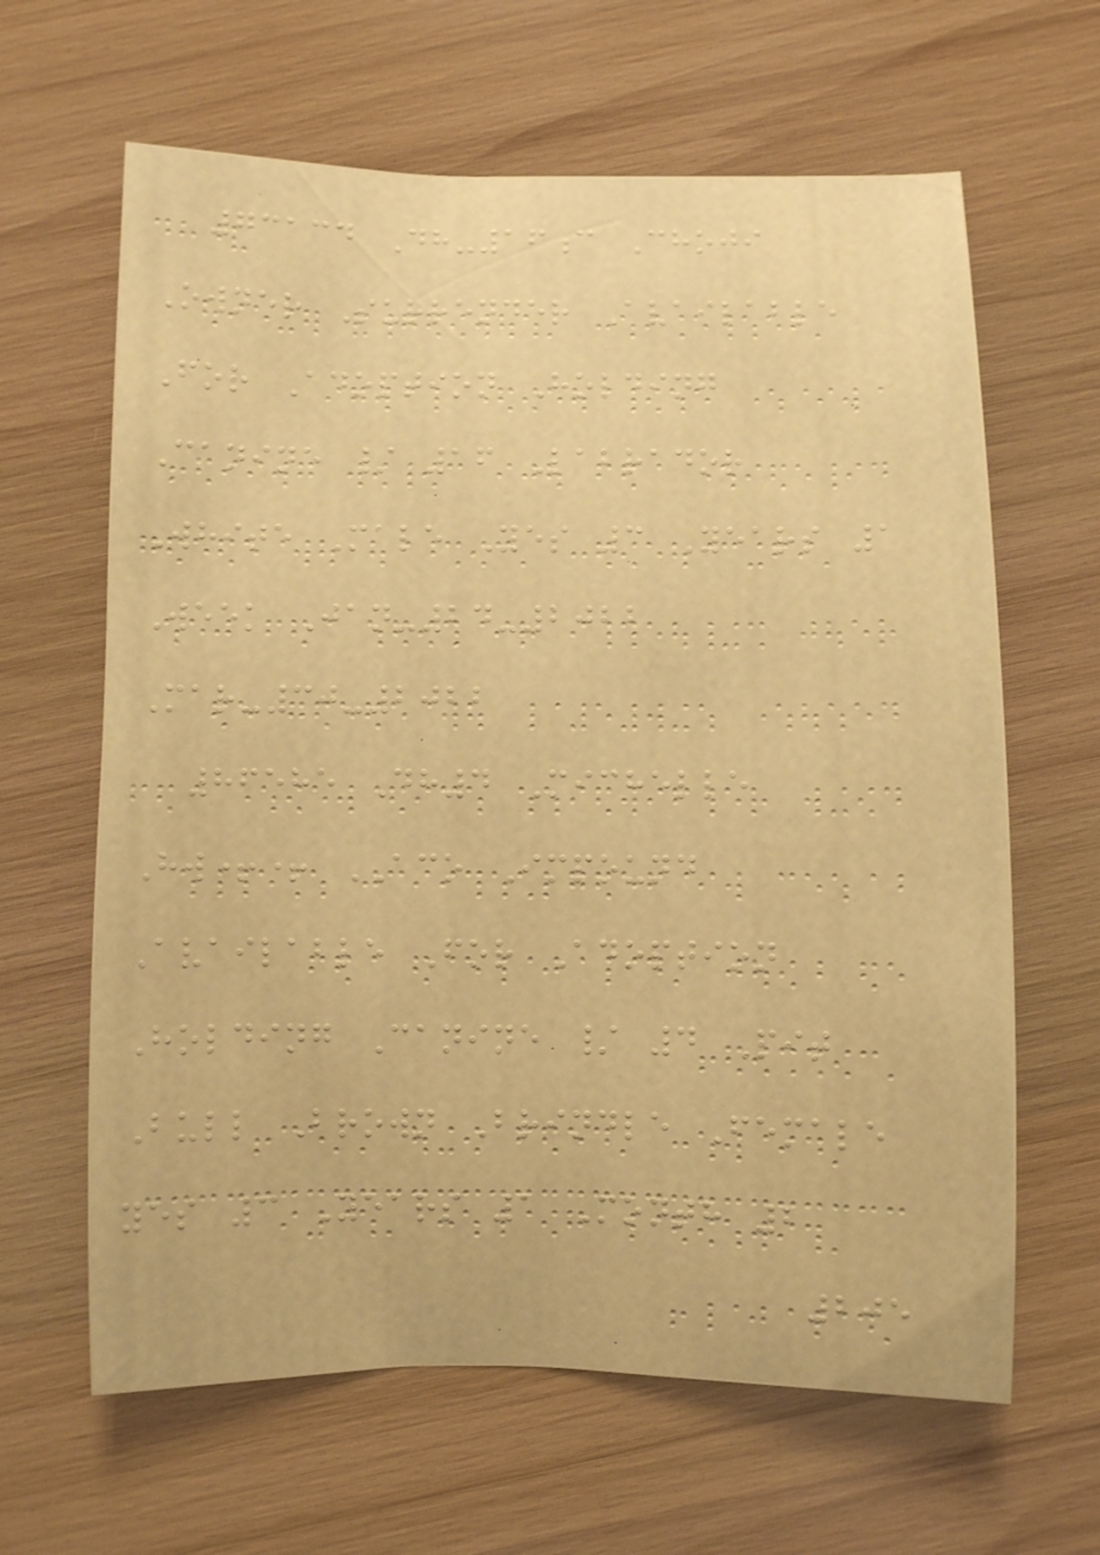73134 Dh-16c Choji
Owner Surrender Available
For Adoption Holding
Canine / 16 Labrador
White Male Yes 3 Years 1
Week Jan-24-2022
Mar-30-2022
86585 Dh4 Michelle
Hw++ ACO Impound
Available For Adoption
Holding Canine / 4 Pit
Bull Brown Brindle Female
yes 3 Years 1 Month 2
205
